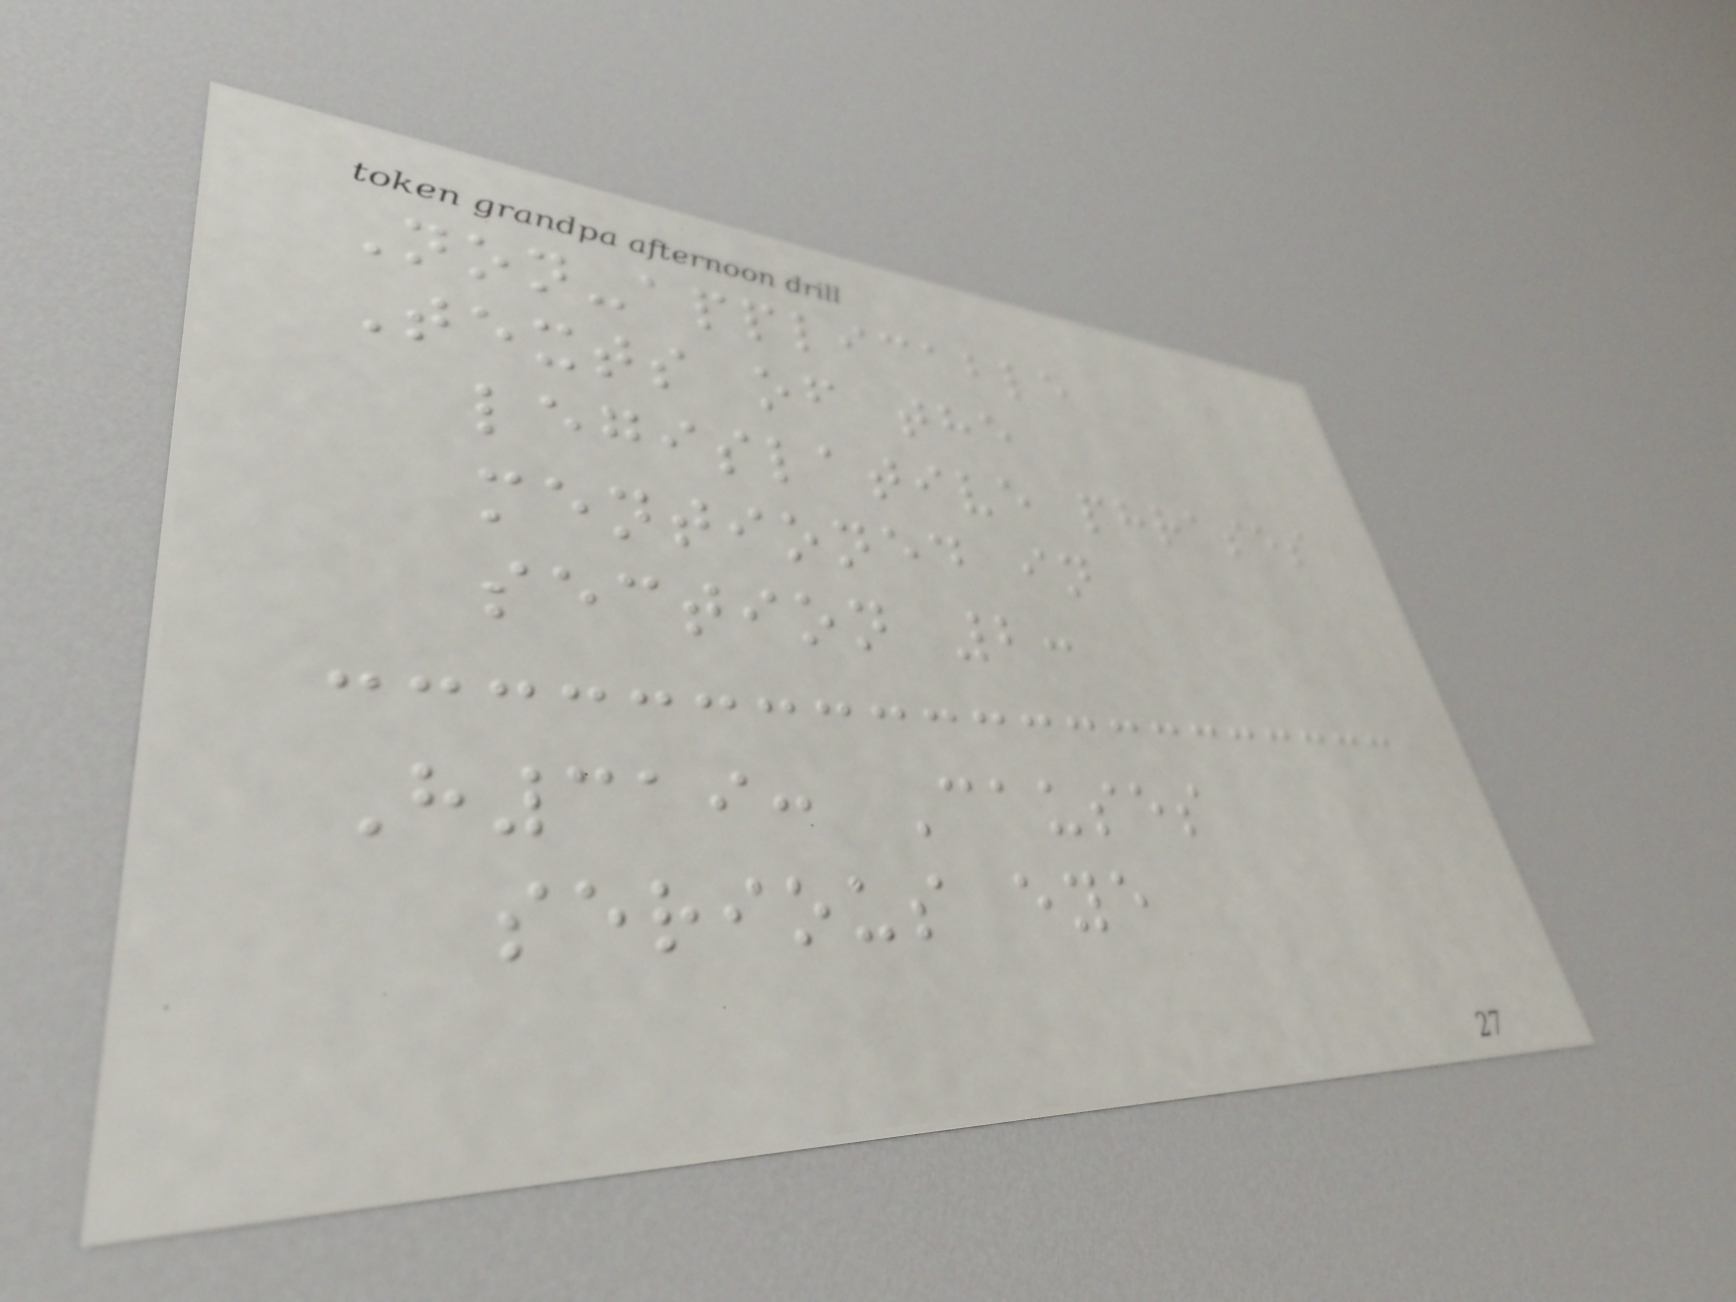Non-applicable
Texts of the
legislative phrases
mentioned in
section 2:
H319: Causes
serious eye
